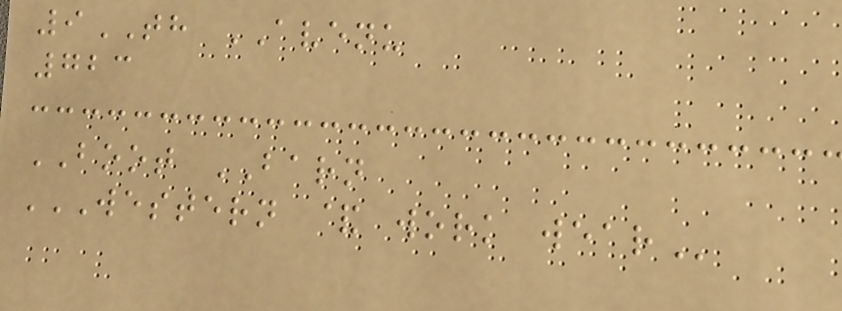9TH AVENU
723
BOOT BARN
WESTERN & WORK WEAR
